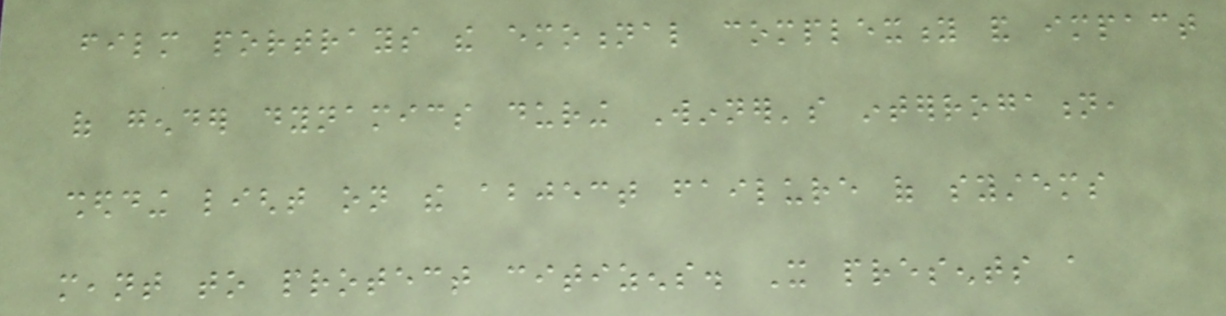film portrays the emotional complexity and impact
of gender dynamics during Winner's interrogation,
shedding light on the abject failure of systems
meant to protect citizens. It presents a
